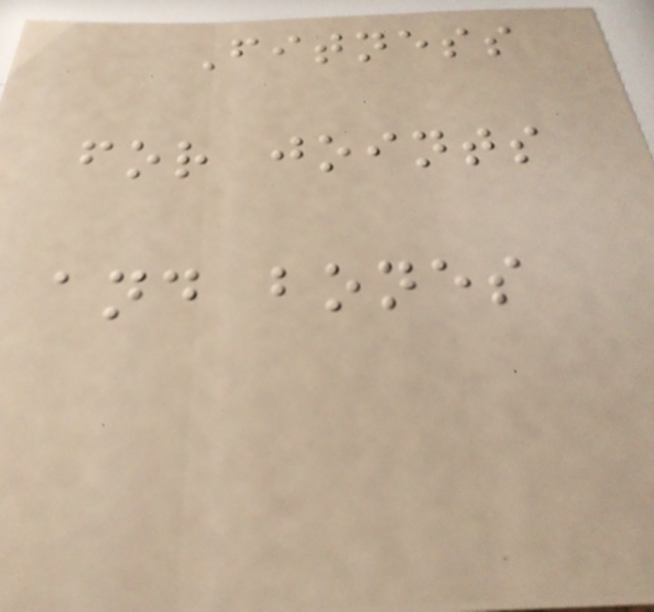Fitness
for joints
and bones
